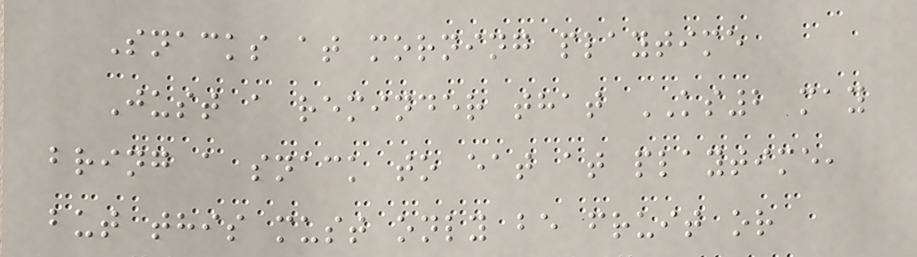Snacks at morning playtime
Just a reminder that KS2 may
bring a snack to eat at playtime,
but this must only be fruit or
